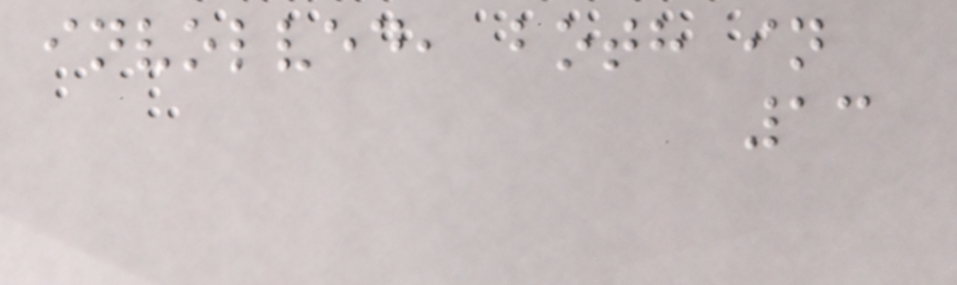involved, both in
13
